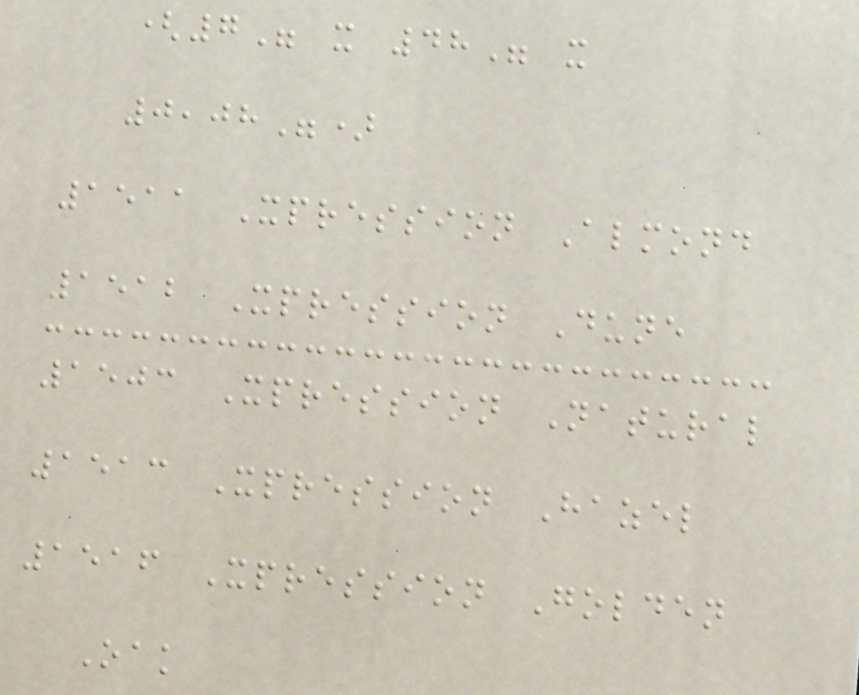(7" x 48" x
0,08")
1511 Xpression Almond
1512 Xpression Dune
1503 Xpression Natural
1513 Xpression Hazel
1516 Xpression Golden
Oak
